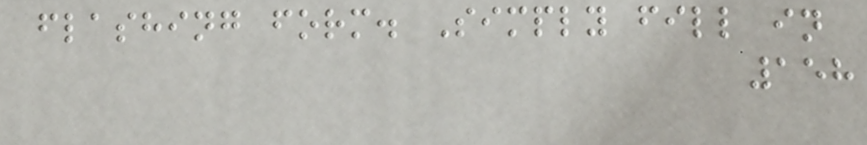flashing form. Simply fill in
158
